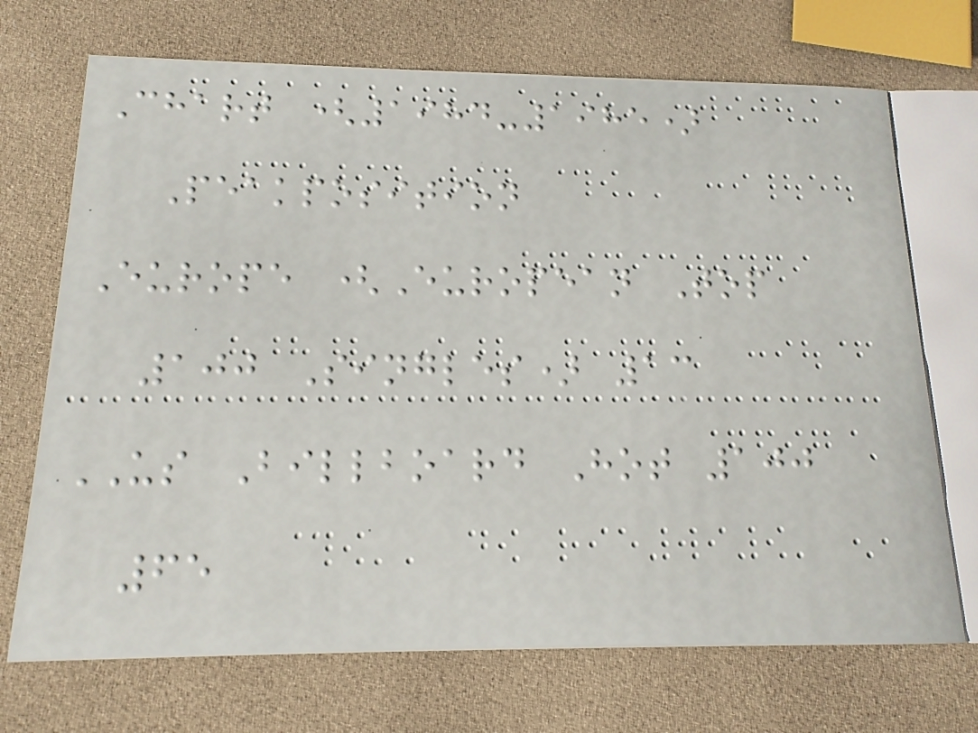Chart (1984-1985)
Peakposition
Europe (European Top
100 Singles) 13
US Billboard Hot 100
65
